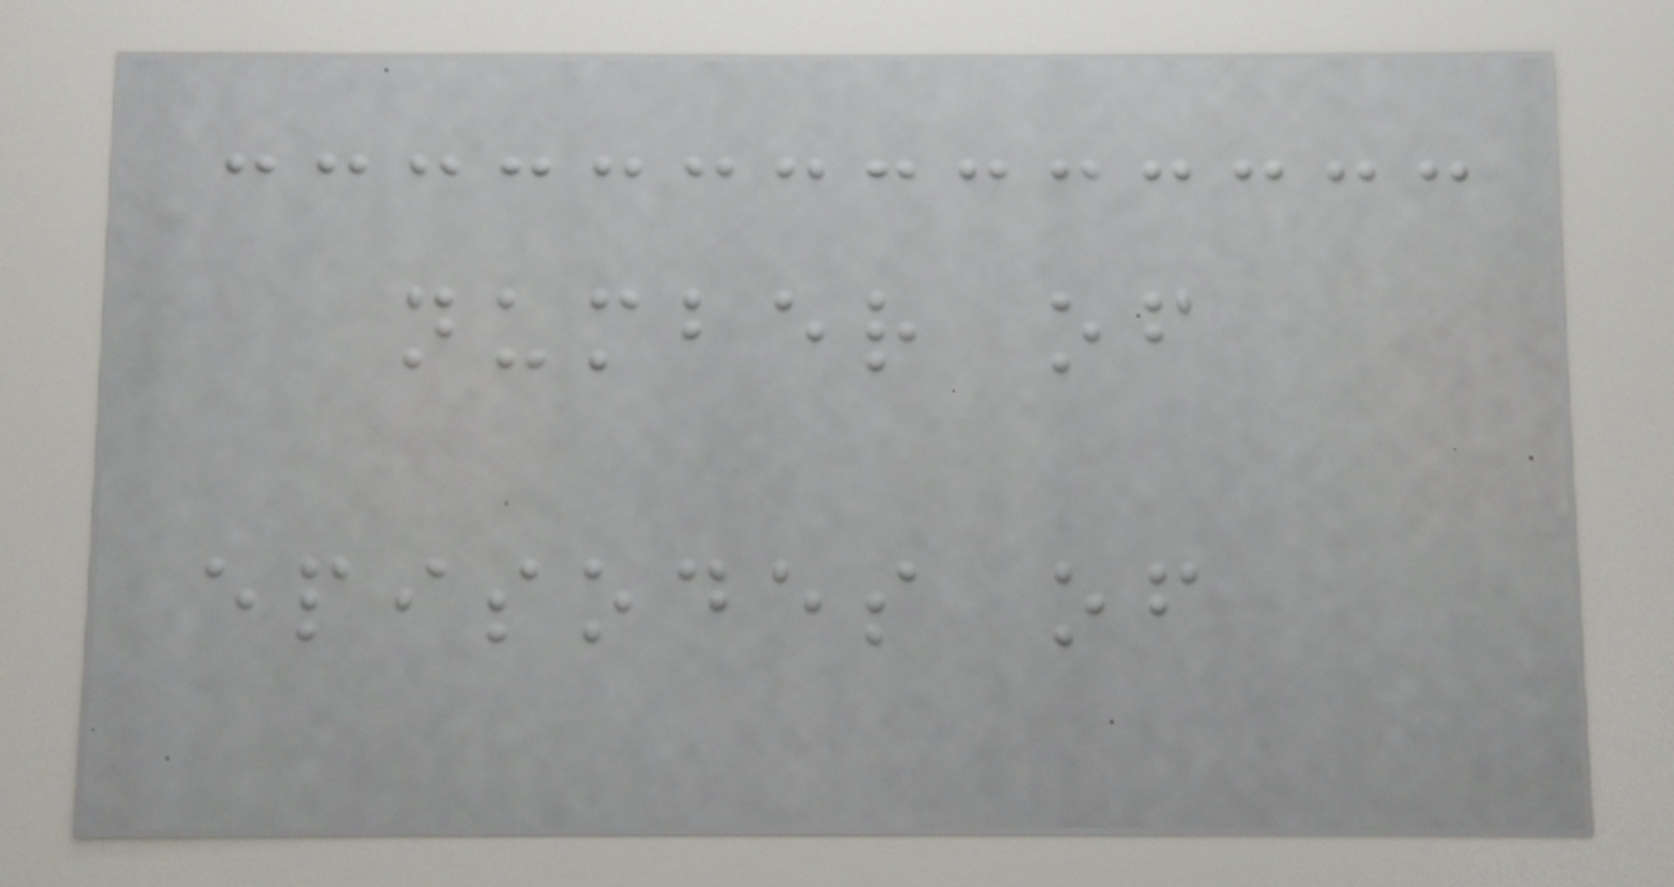number of
episodes of
